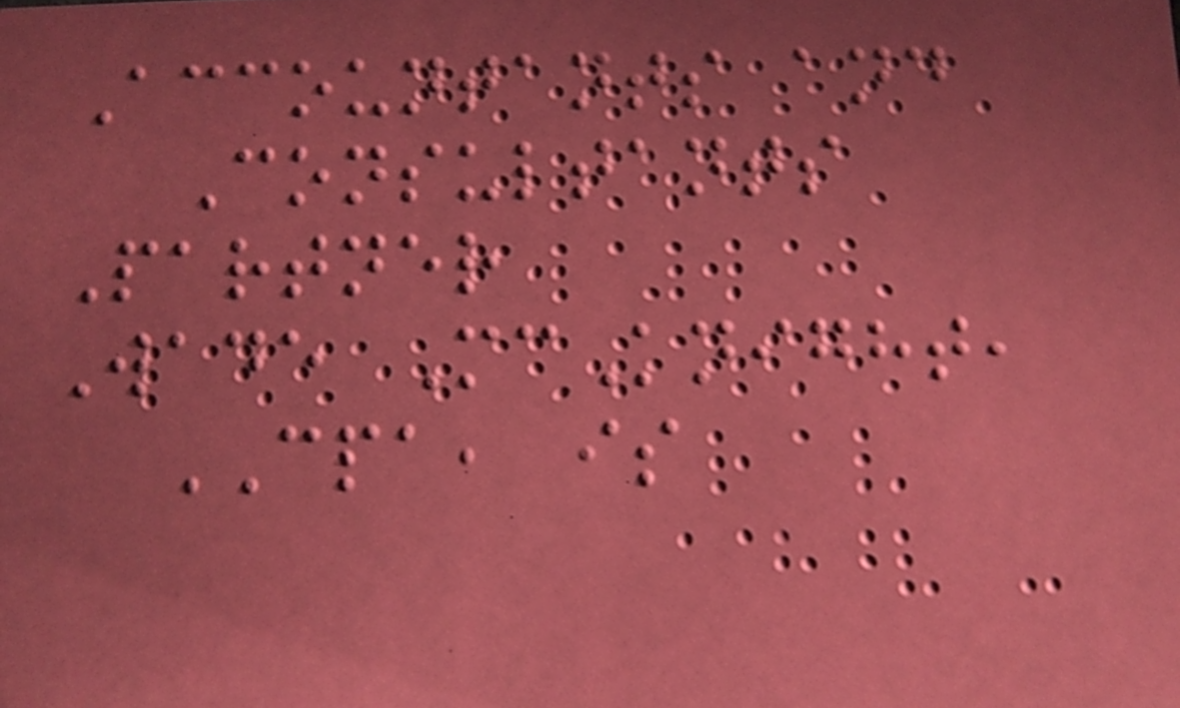Accountants and
Consultants
Partner
Wade McKnight,
CPA, is
